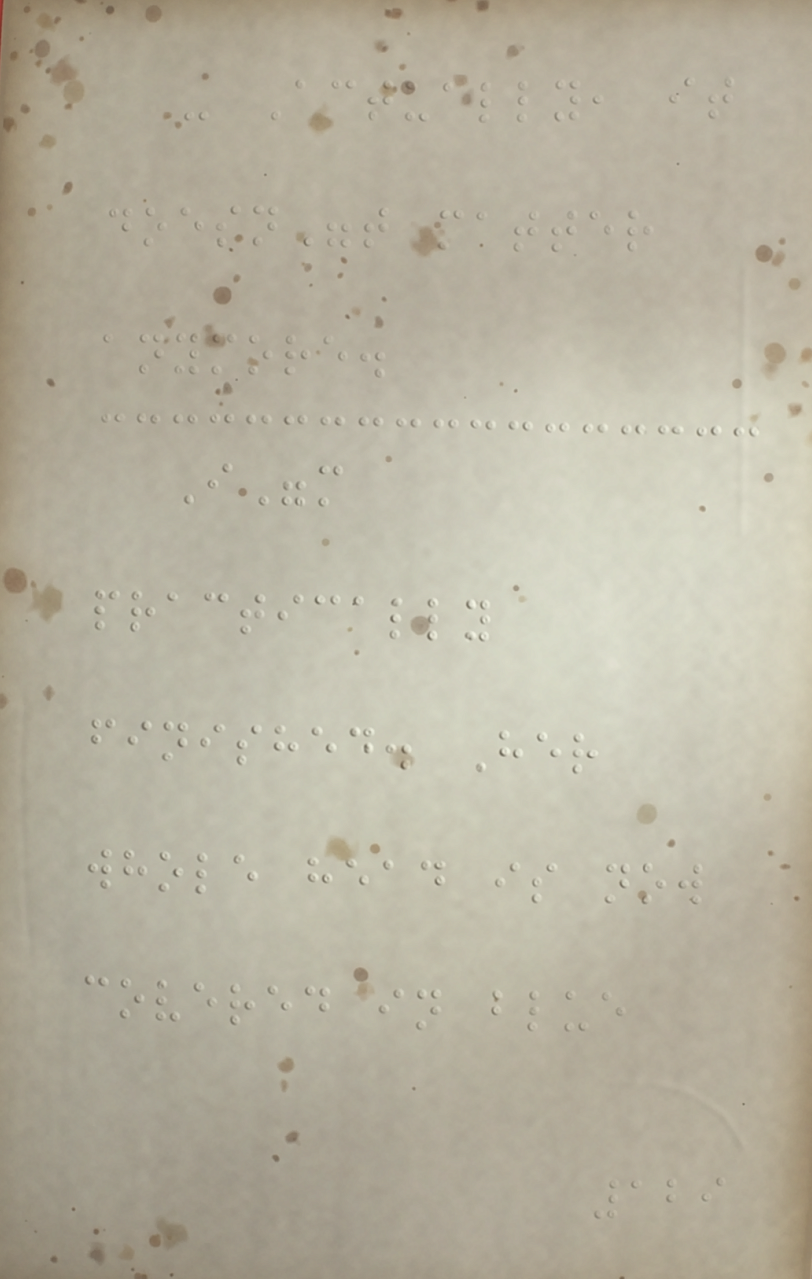- Actually, it
doesn"t matter
anymore.
I"m
practically
finished. Her
whole head is now
covered in blue
129
